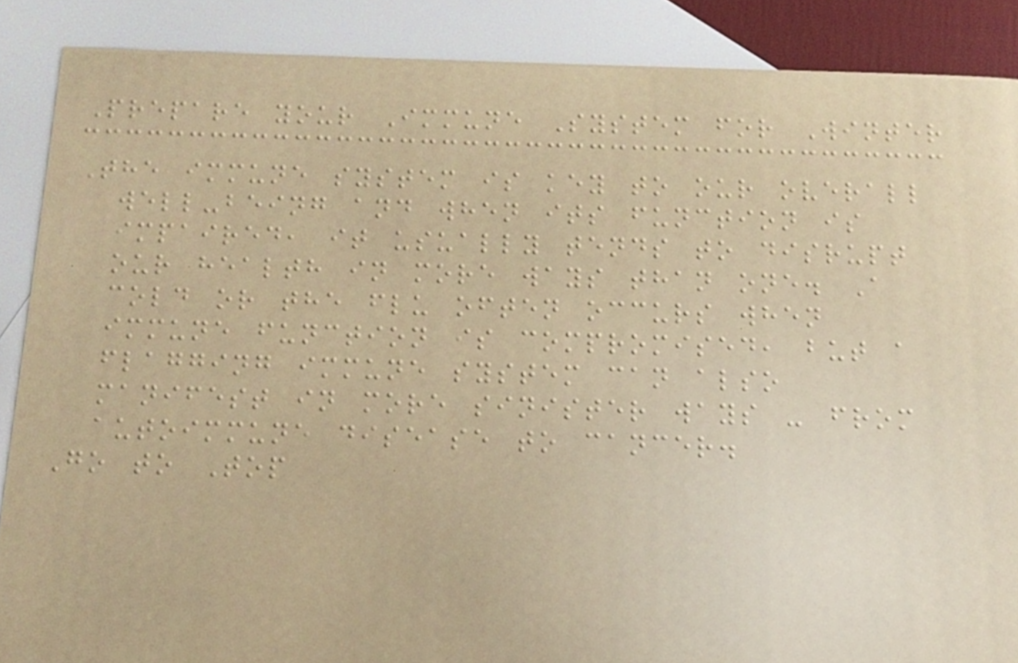Prepare your Immune System for Winter
The immune system is key to our overall
well-being and when its function is
impaired, it usually tends to disrupt
our health in more ways than one. A
cold or the flu often occurs when
immune function is compromised, but a
flagging immune system can also
manifest in more sinister ways - from
autoimmune disease to cancer.
Go to Top
